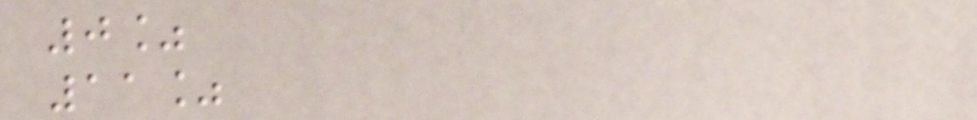0%
11%
